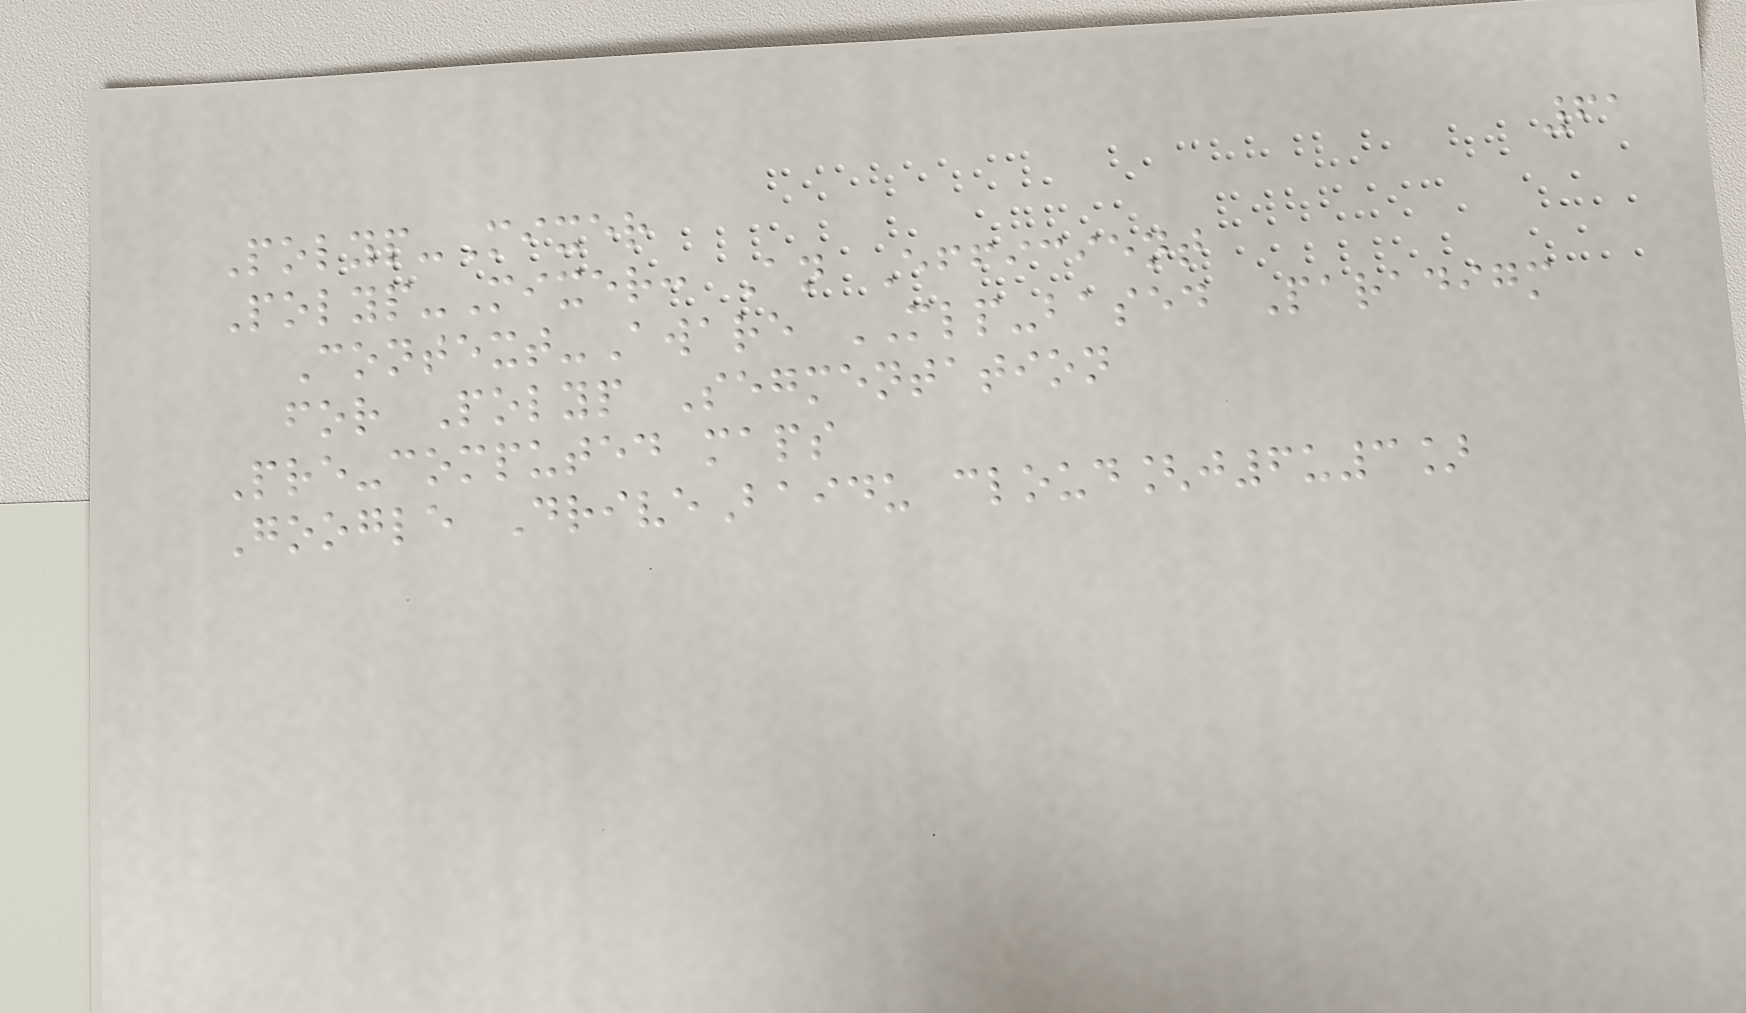61
Polyp-Mixer
Polyp-Mixer: An Efficient
Context-Aware MLP-based Paradigm
for Polyp Segmentation
Pre-computed maps
Google DriveBaidu cloud[j6u3]
